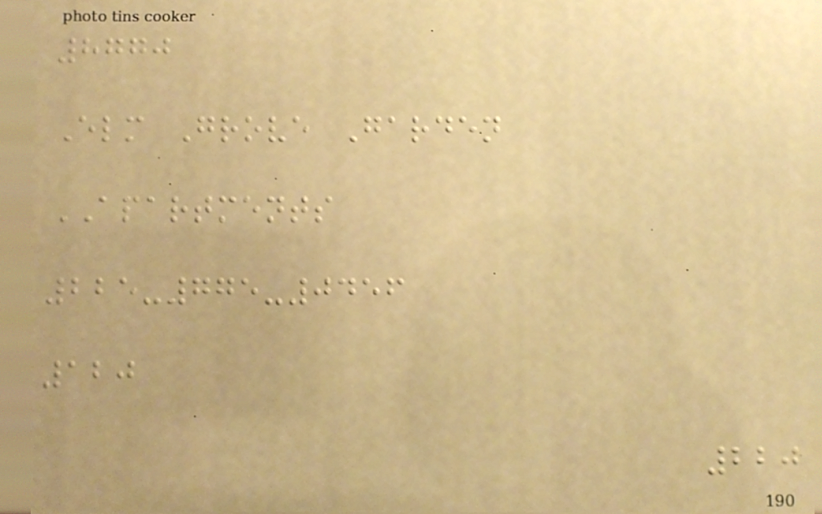8770
Elm Grove Garden
APARTMENTS
225-775-0456
120
220
